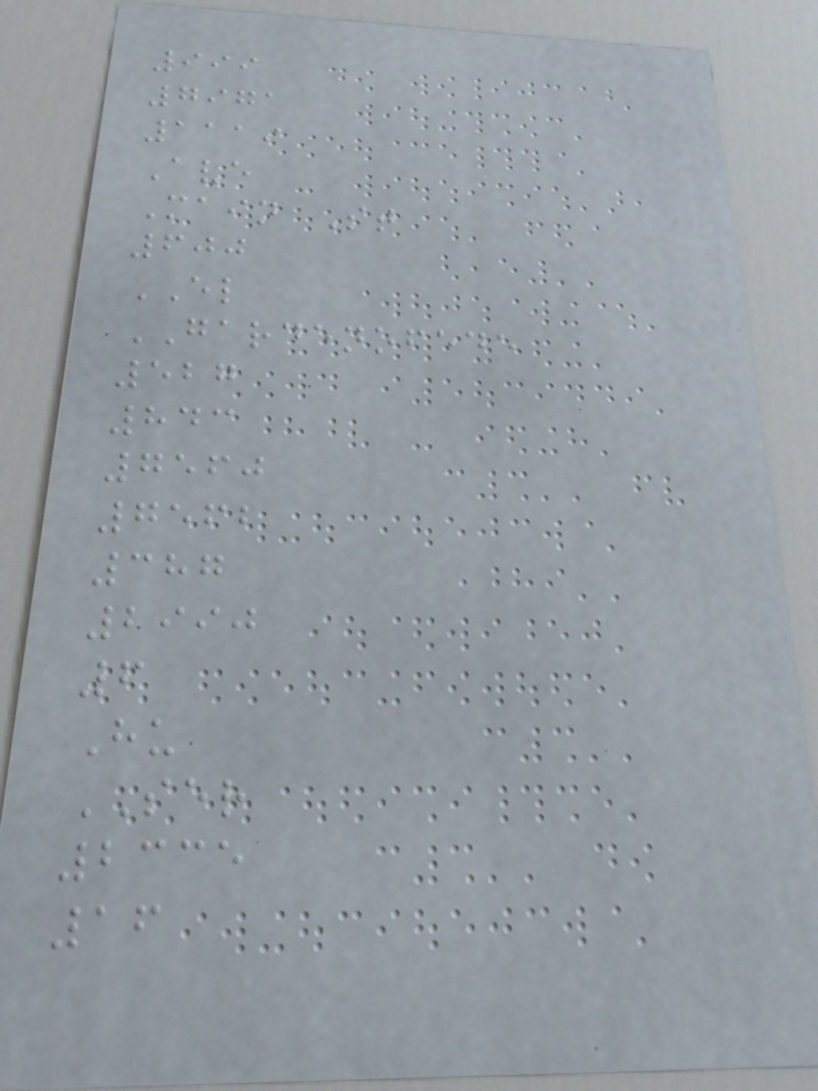999
7971
1119
Ave
Main St
600
EL
GARDENOFEDE
527
843
7560
7562
387
2990
6
Hu
SER
2335
16
